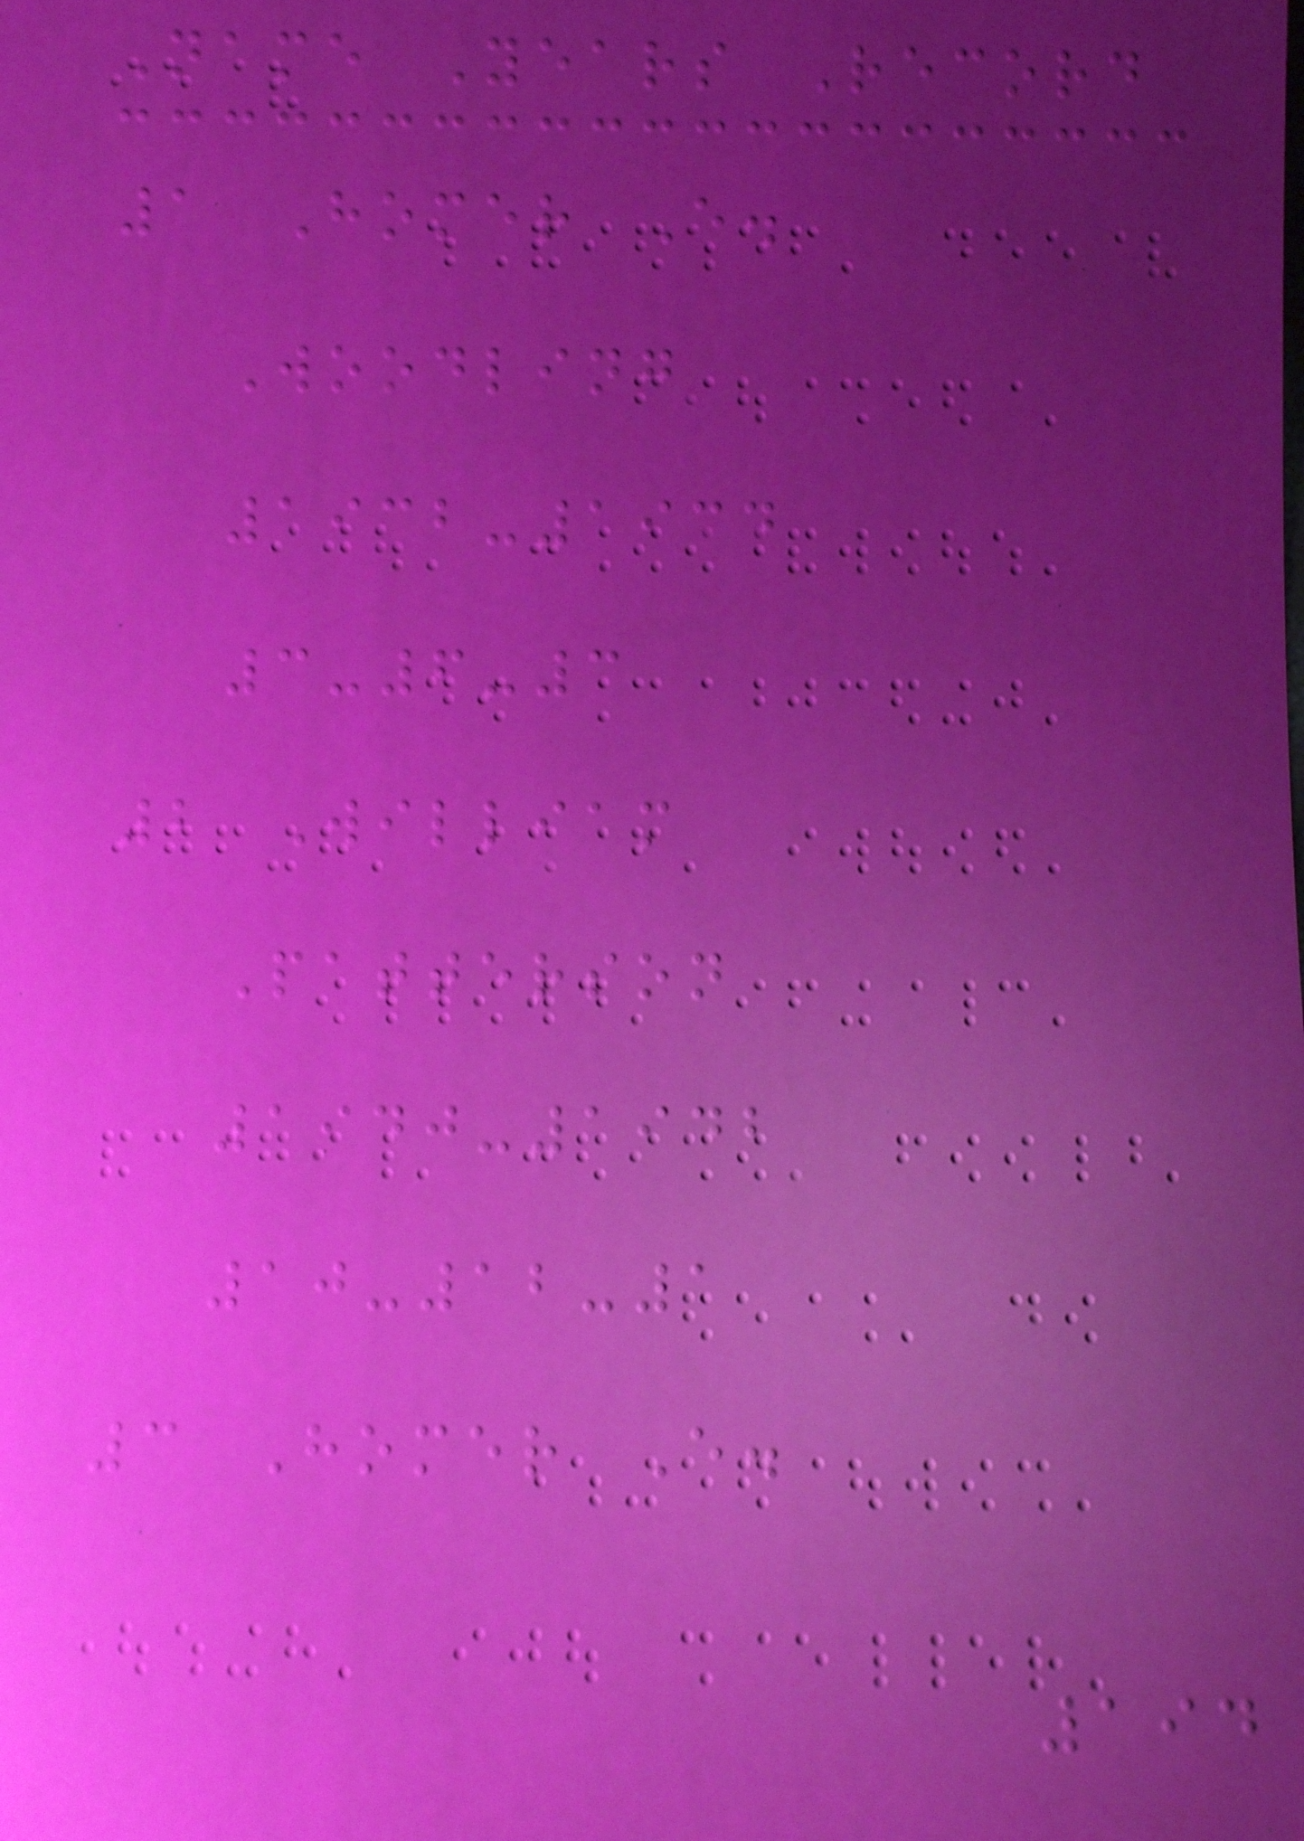Name Years Record
1 Homer E.
Woodling
1932-1934
3-6-3
2 William
Patterson
1940-1942
10-12-1
3 Homer E.
194
